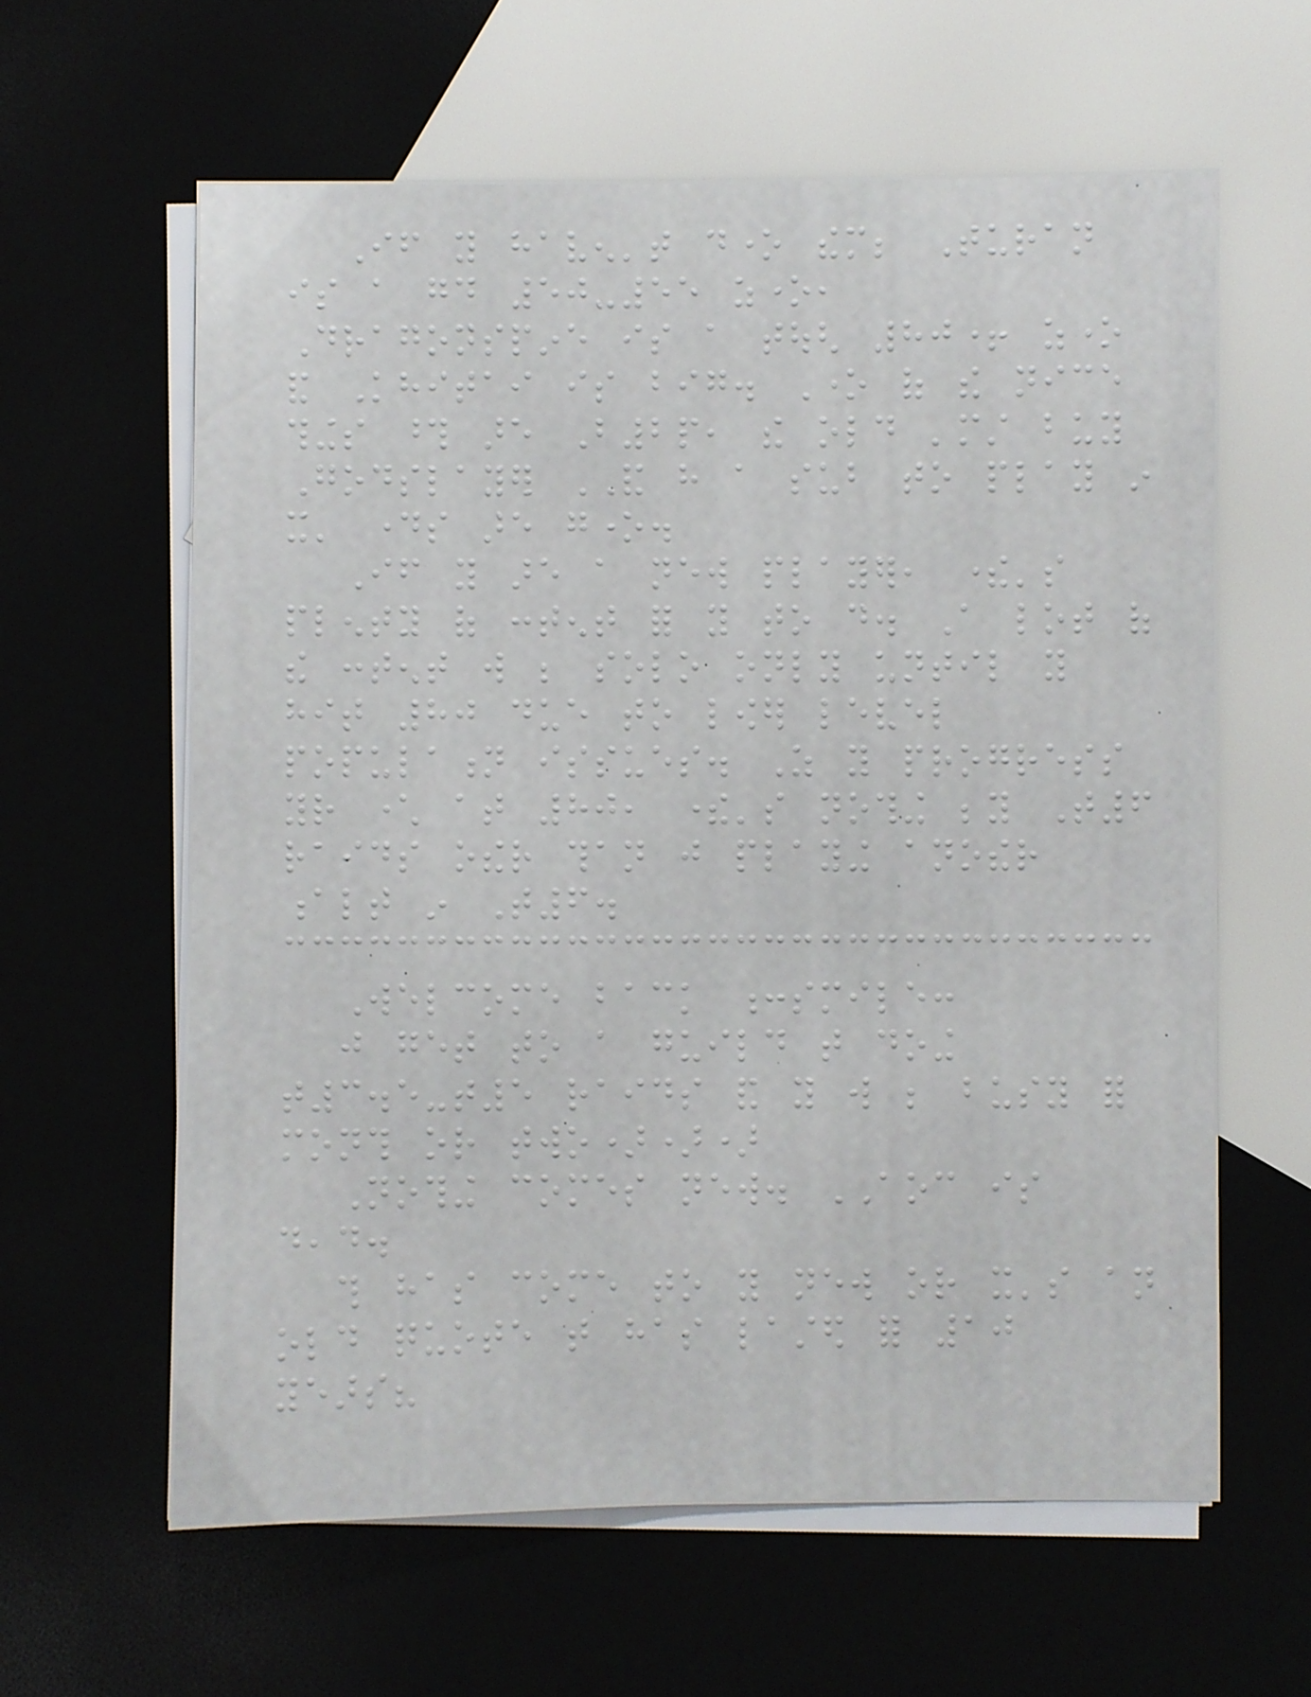If you haven't done them; Turan
is a good 50-55 zone,
Dragonspine is a tough 80+ zone
and Khitai is big. One of the nice
things those are B2p, the old 'must buy
Godslayer AND have a sub to play in
it' days are gone.
If you are a new player, there's
plenty of content for you to do. A lot of
the content will be solo only until you
hit 80 due to lower level
population issues. As you progress
your character at 80, there's nothing beyond T6
raids other than just playing another
alt in T6.
Welcome back :smile:
just get to a guild that doing
t3.5-t5 raids and you will be busy for
month or two)))
Nothing comes new. AOC is
dead.
this has come to you new or it's an
old quote that has lasted for 10
years?
